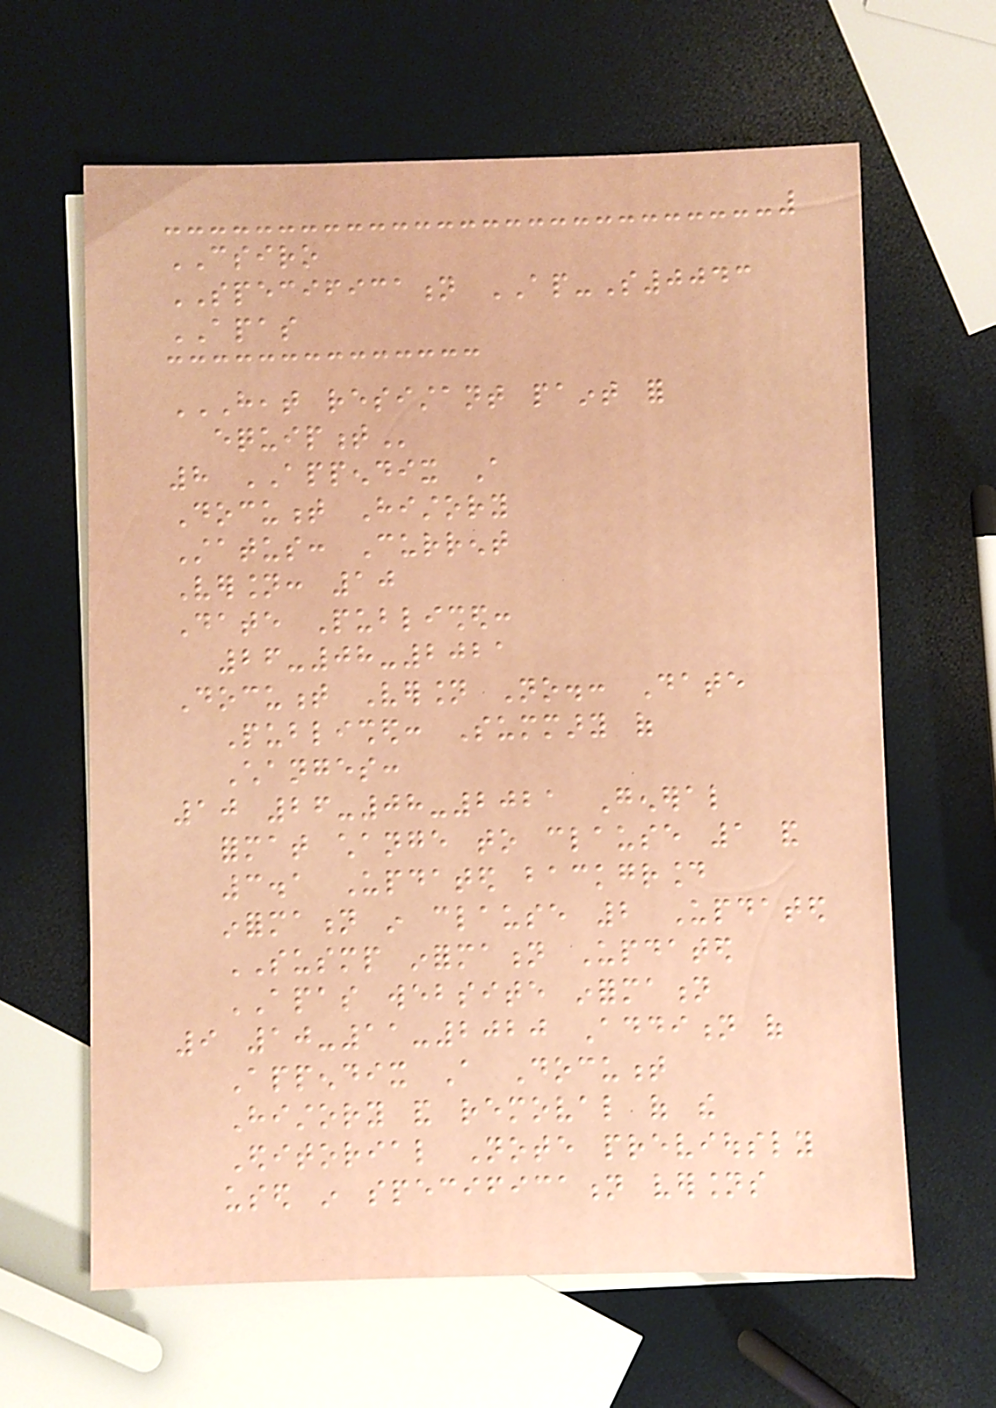CSIRO
SPECIFICATION AP-S0043
APAS
HEAT RESISTANT PAINT FOR
EQUIPMENT
8 APPENDIX A
Document History
Status: Current
Version: 10
Date Published:
26-08-2021
Document Version No.: Date
Published: Summary of
Changes:
10 26-08-2021 General
format change to clause 1 and
3.1 Updated background
information in clause 2 Updated
SUSMP information Updated
APAS website information
9 10-11-2020 Addition of
Appendix A Document
History and removal of the
Editorial Note previously
used in specification versions
